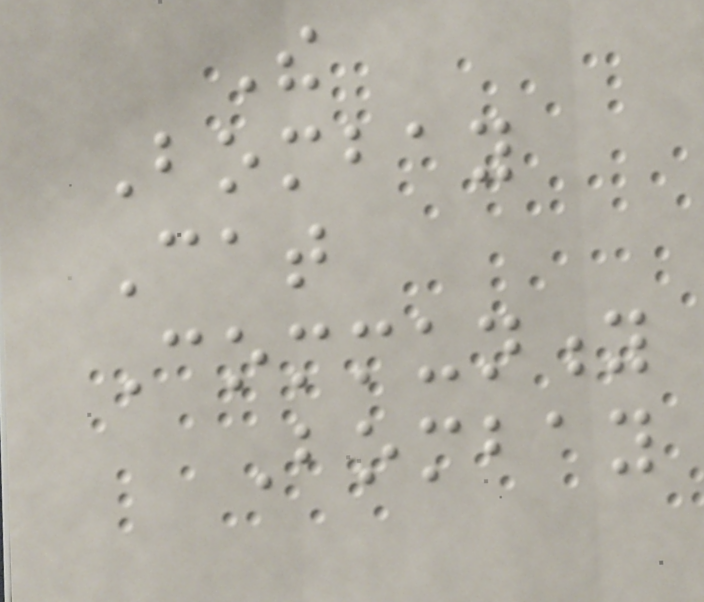The
Bombay
Cat
Community
Bombay
